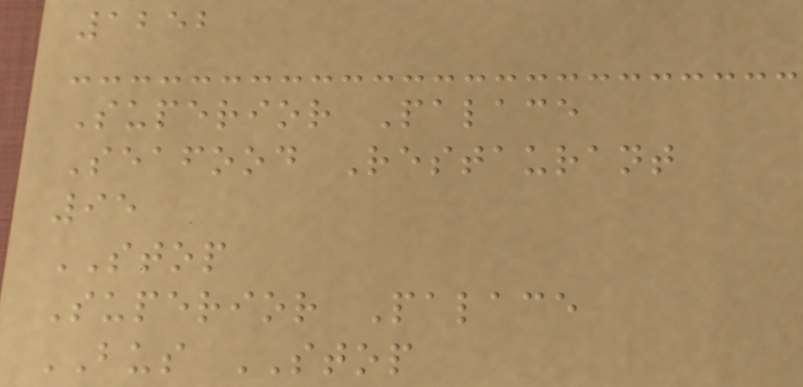1252
Superior Palace
Seafood Restaurant
95
STOP
Superior Palace
BUS STOP
